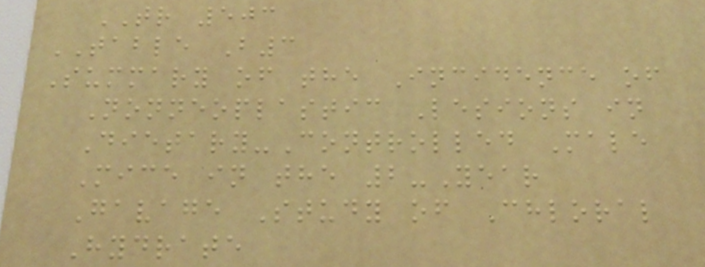TR 503
TABLE B3
Summary of the Incidence of
Nonneoplastic Lesions in
Dietary-Controlled Male
Mice in the 2-Year
Gavage Study of Chloral
Hydrate
